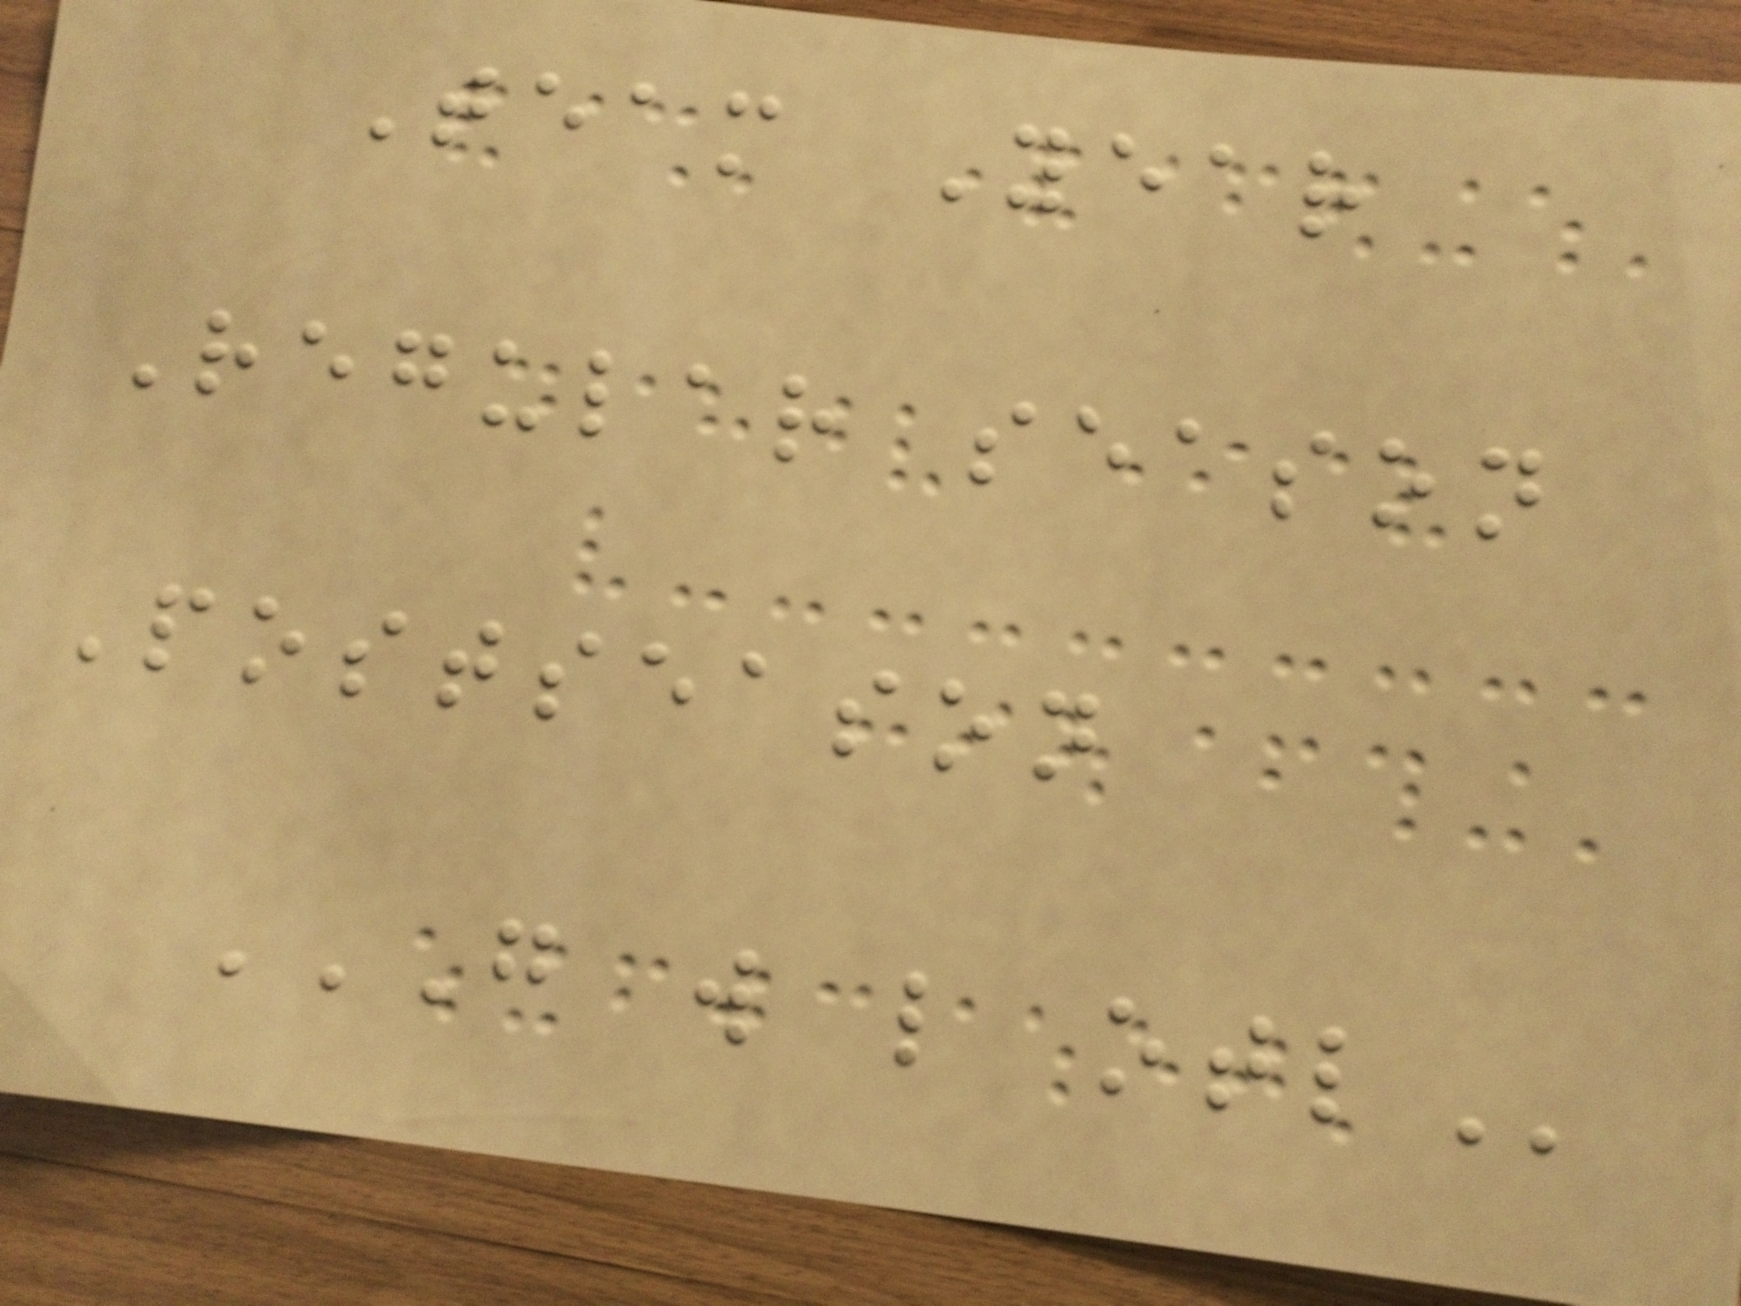Team Year
Regular season
Postseason
G W L OTL
